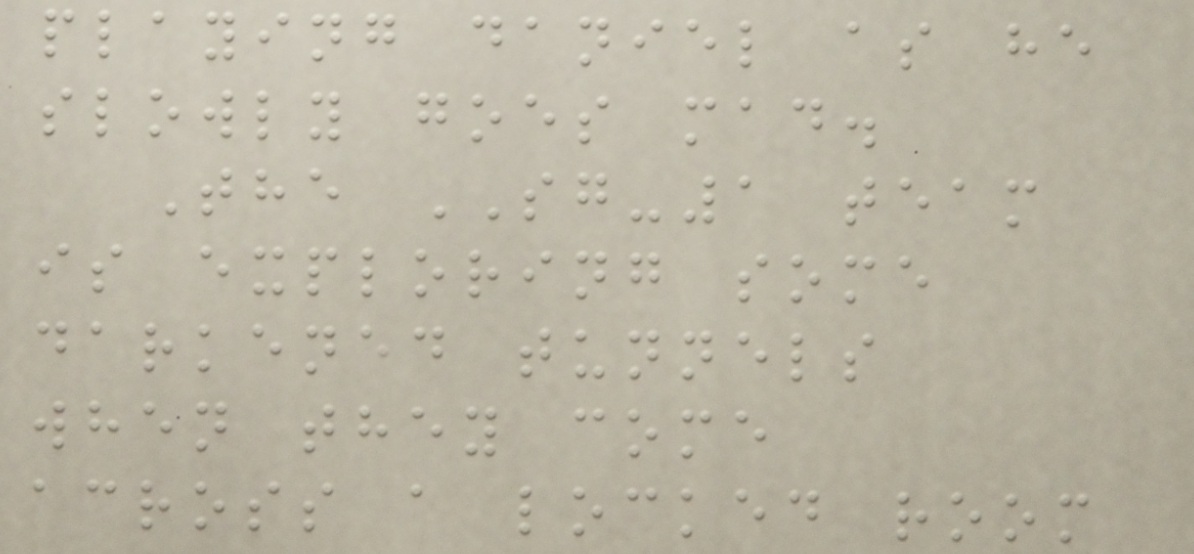playing daniel as he
slowly goes mad.
The SG-1 team
is exploring some
darkened tunnels
when they come
across a locked room
